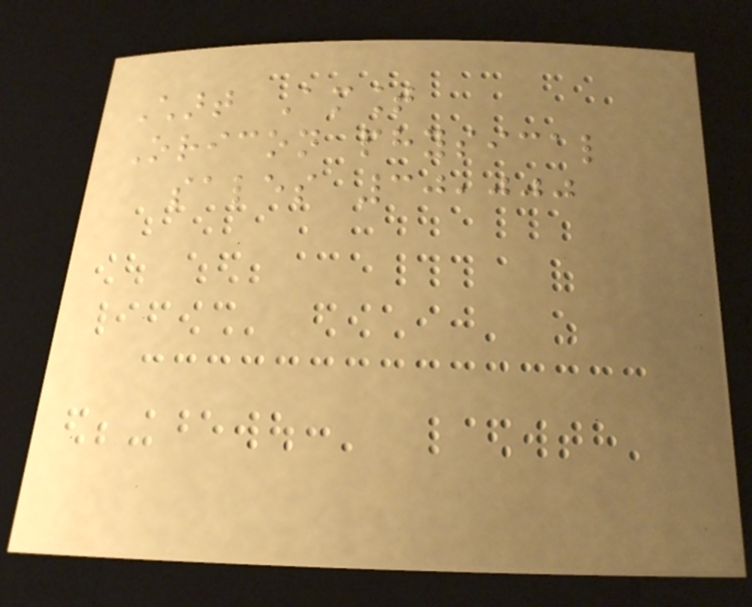Chart Amount
Oricon physical
sales 30,000
